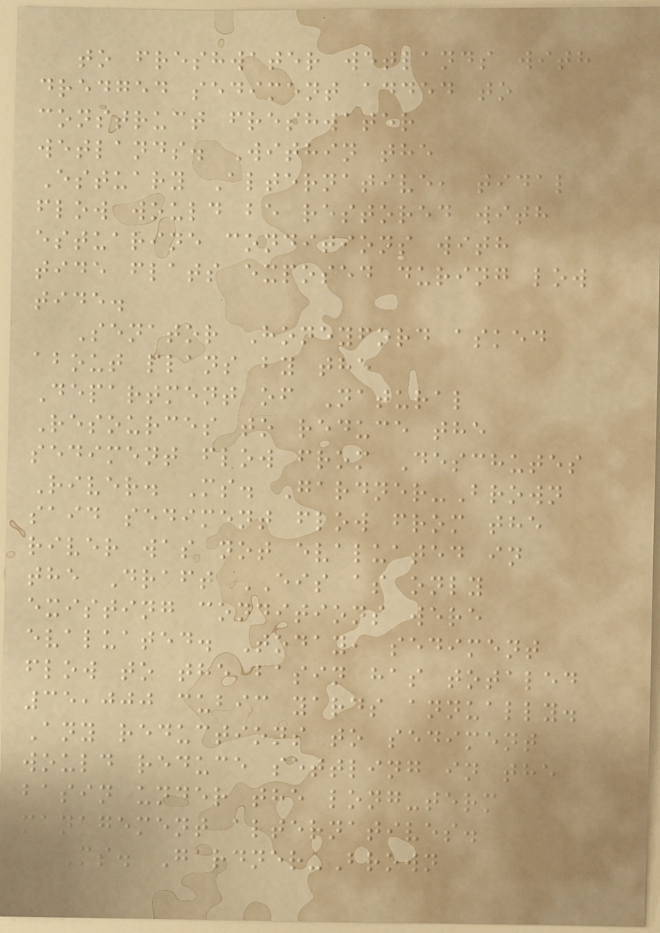to freshwater wetlands with
dredged sediment added to
construct freshwater
wetlands. Within the
Estuary Alternative, tidal
flow would be restored with
estuarine conditions with
tide flats exposed during low
tide.
Senator Honeyford asked
about plans by the
Department of Natural
Resources to reduce the
sediment flow from Deschutes
River. Ms. Gardner-Brown
said sediment flow from the
river was not evaluated in
the Draft EIS as only
existing conditions were
evaluated. Today, sediment
flow to the basin has totaled
35,000 cubic yards annually.
Any reductions to sediment
would reduce settling in the
basin under the long-term
management alternatives.
Ms. Gardner-Brown
